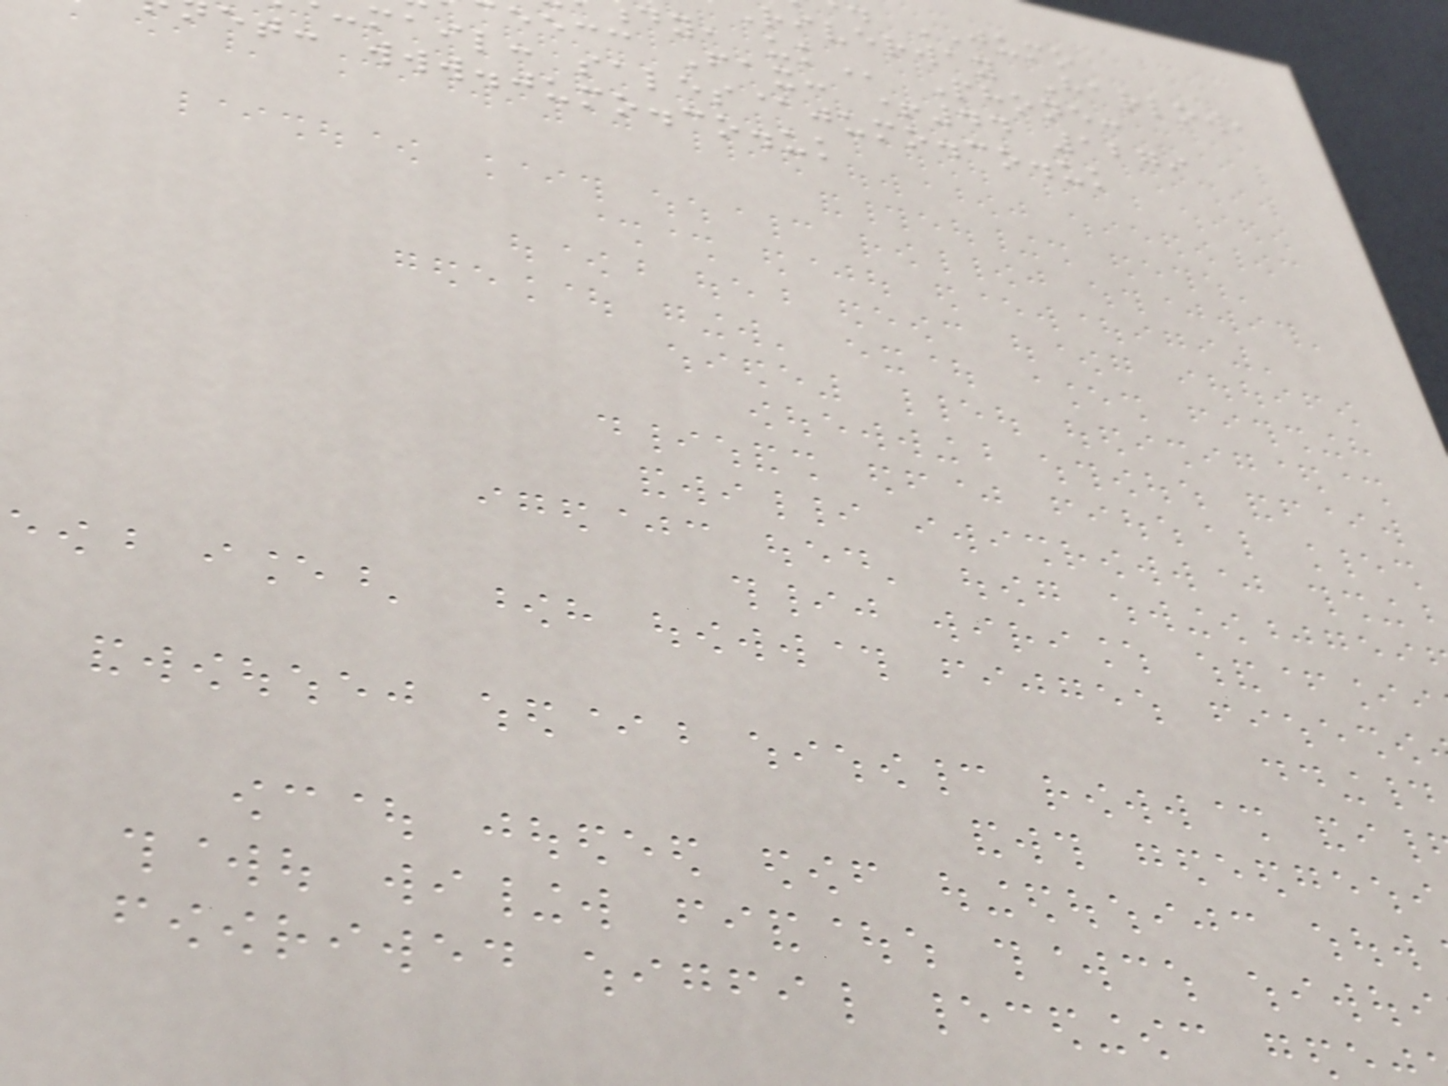riverway Harlow,
eecc Fax: +44 1279
mail: sales@jumo.co.uk
et: www.jumo.co.uk
